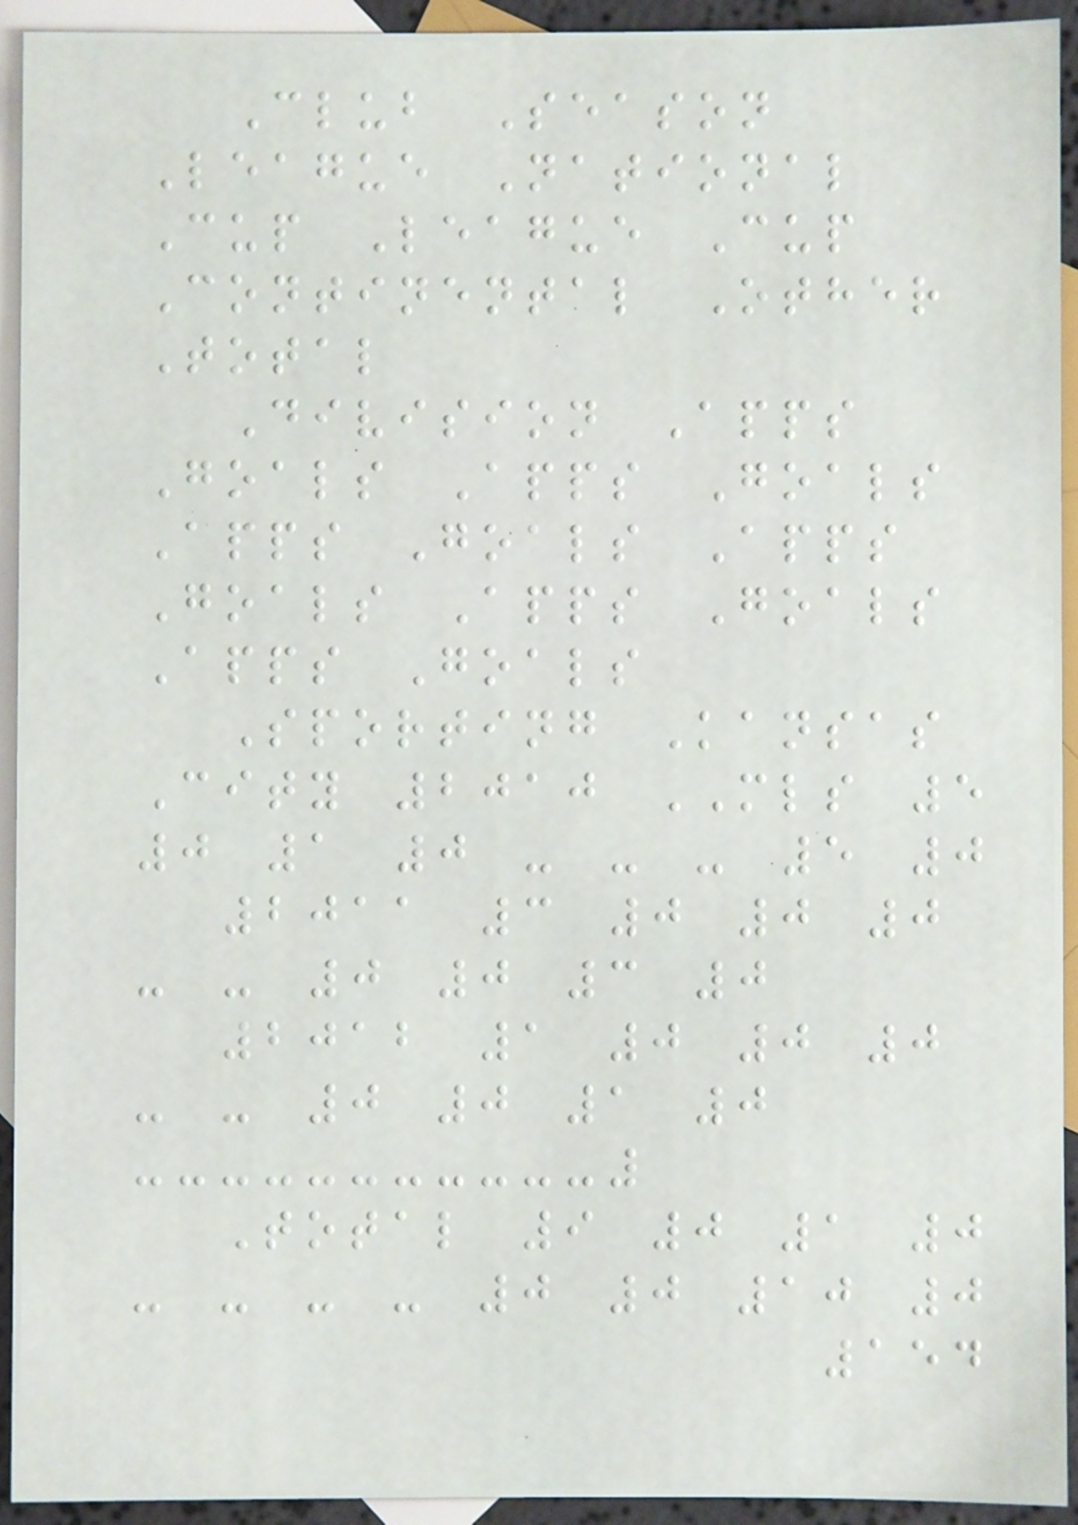Club Season
League National
Cup League Cup
Continental Other
Total
Division Apps
Goals Apps Goals
Apps Goals Apps
Goals Apps Goals
Apps Goals
Sporting Kansas
City 2010 MLS 5
0 1 0 - - - 5 0
2011 3 0 0 0
- - 0 0 3 0
2012 1 0 0 0
- - 0 0 1 0
Total 9 0 1 0
- - - - 0 0 10 0
154
